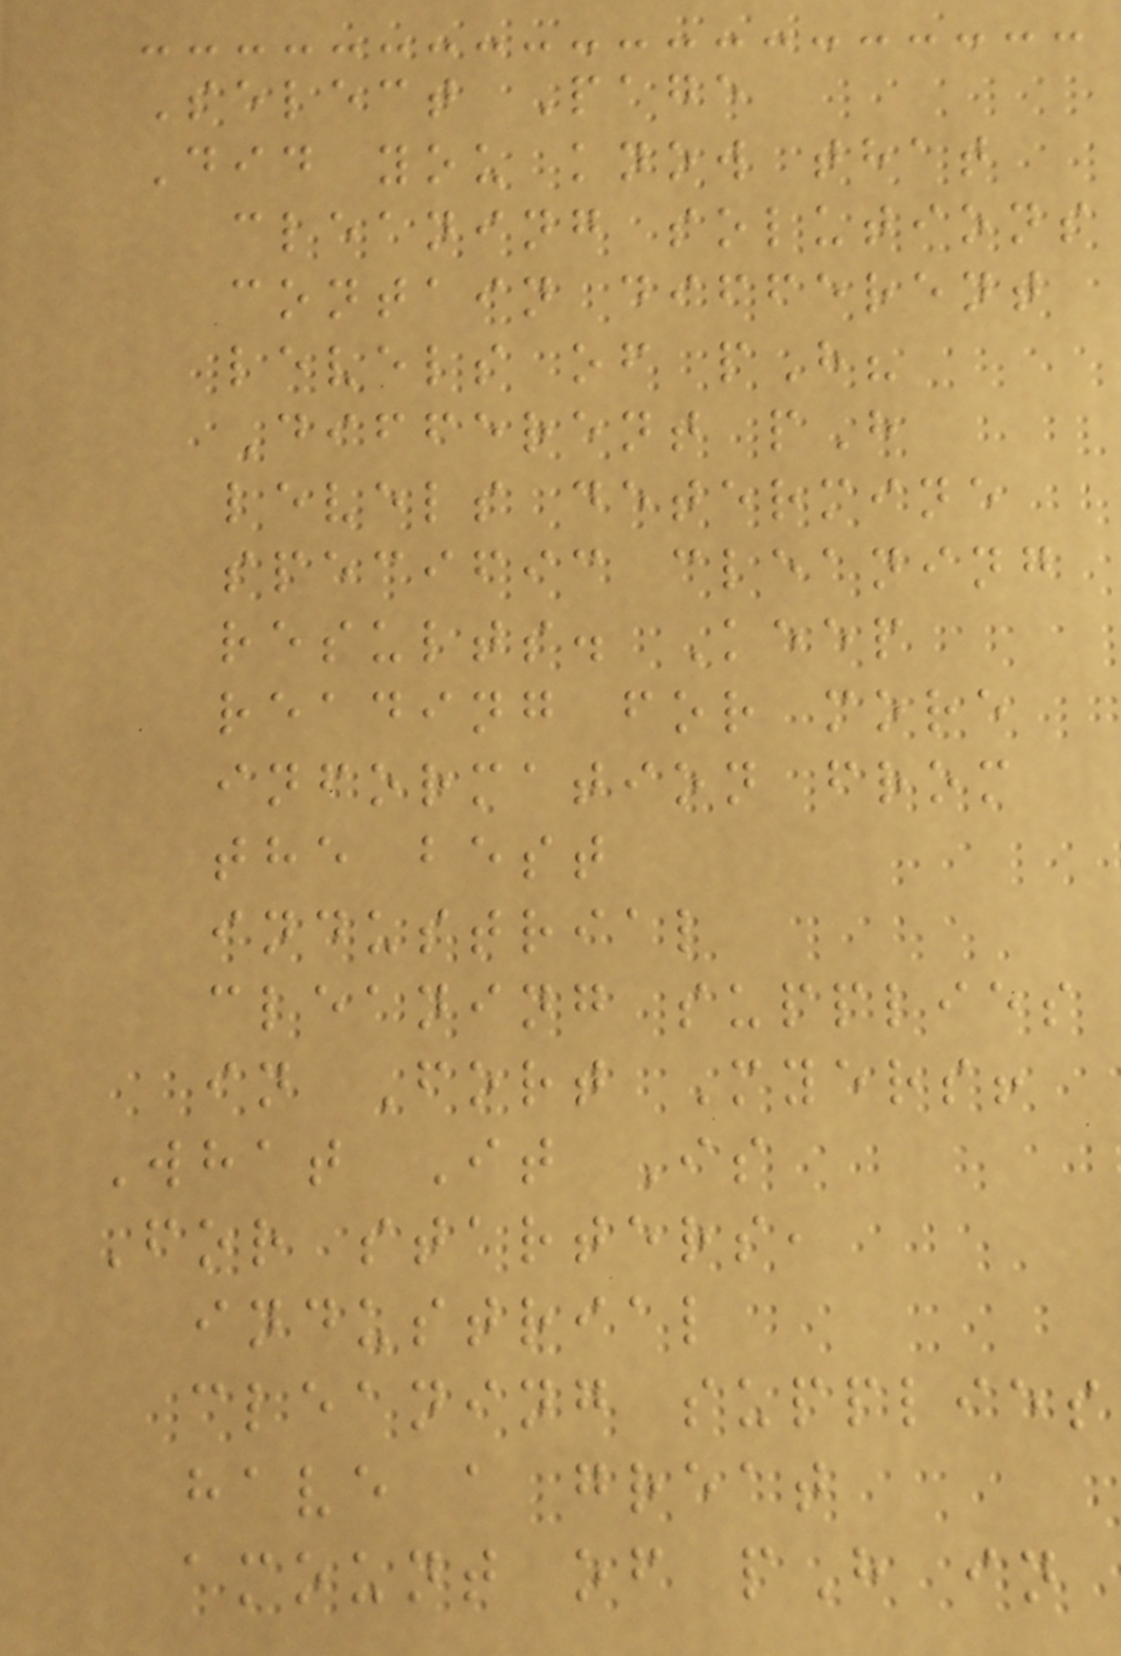Select Page
Did you know that
cleaning solutions
contain different
levels of pH?
Different pH
levels determine
specific cleaning
results. Keep
reading for more
information from
the best
industrial
cleaning supplies
in Fort Myers!
What It Is
For starters,
industrial
cleaning supplies
have a great
amount of pH in
